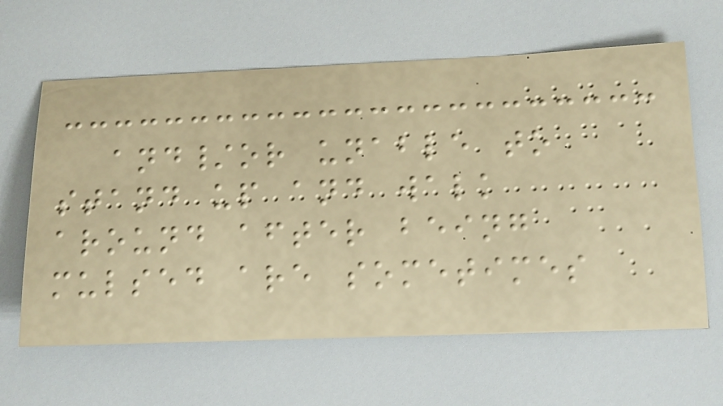and/or unable to
stand up and walk
around after being
mulsed are sometimes
